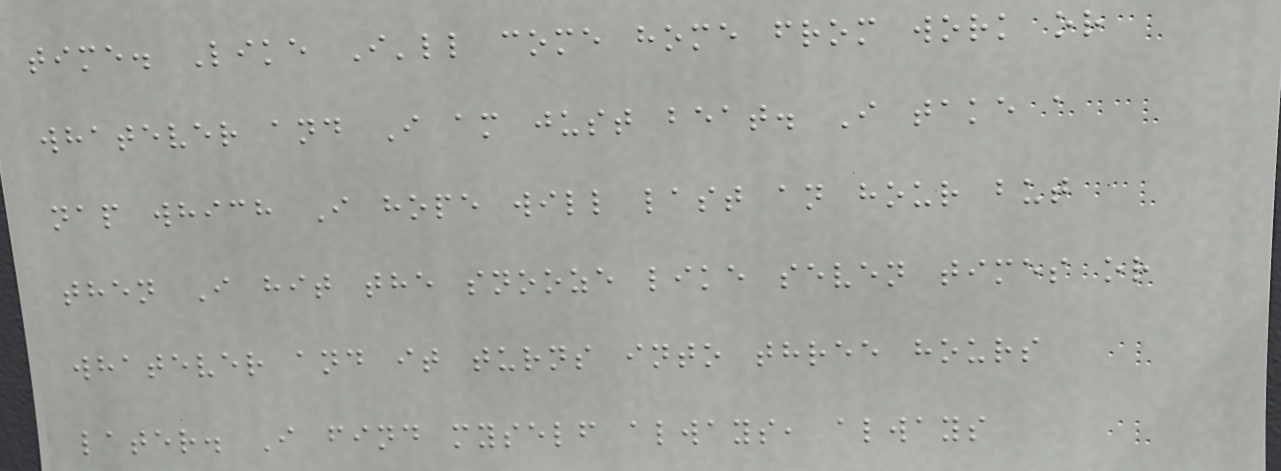time. Like I'll come home from work or
whatever and I am just beat. I take a
nap which I hope will last an hour but
then I hit the snooze like seven times or
whatever and it turns into three hours
later. I find myself always, always
